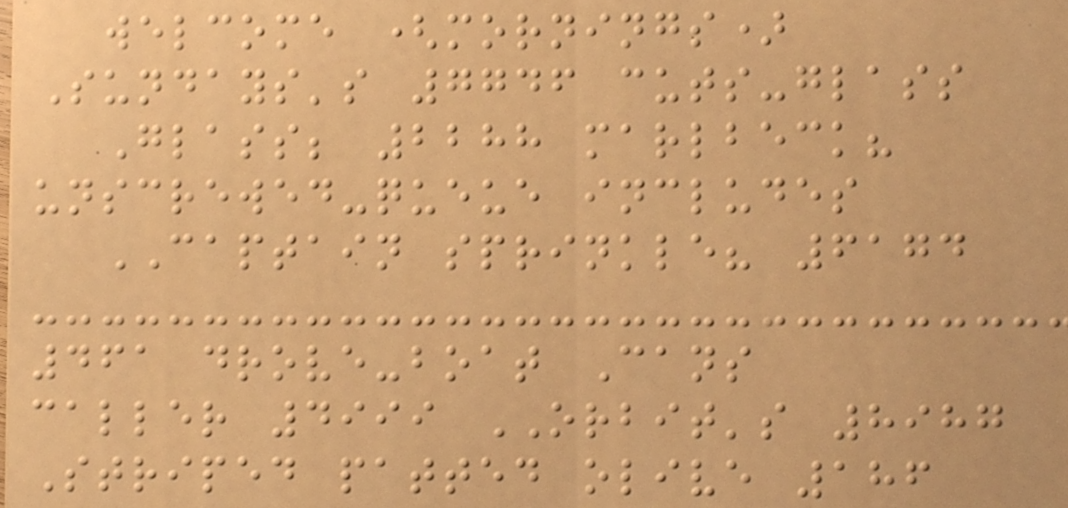welcome (mornings)
Sundays's 7746 cuts-glass
Glass; 2288 marlbeck?
unscrewed-queue includes
CAPTAIN sprinkle? 6174
461 drove-boat Cans
caller 4999 ORBIT's 8987
Striped patted olive 186
